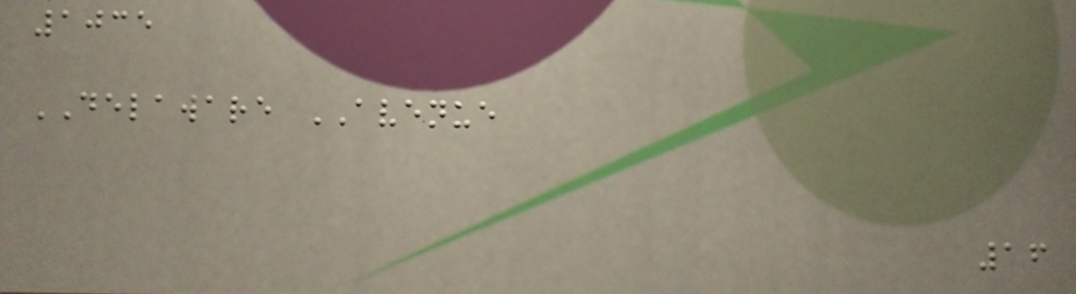1035
DELAWARE AVENUE
16
